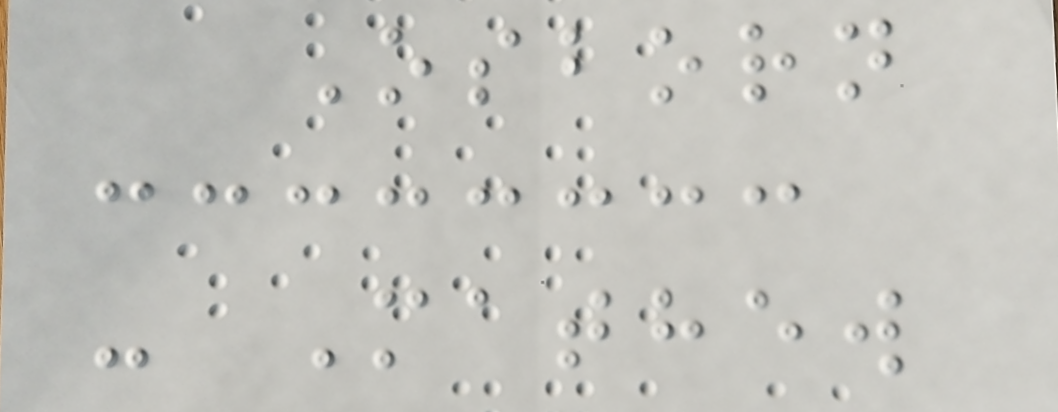Osborn
- Mathew
